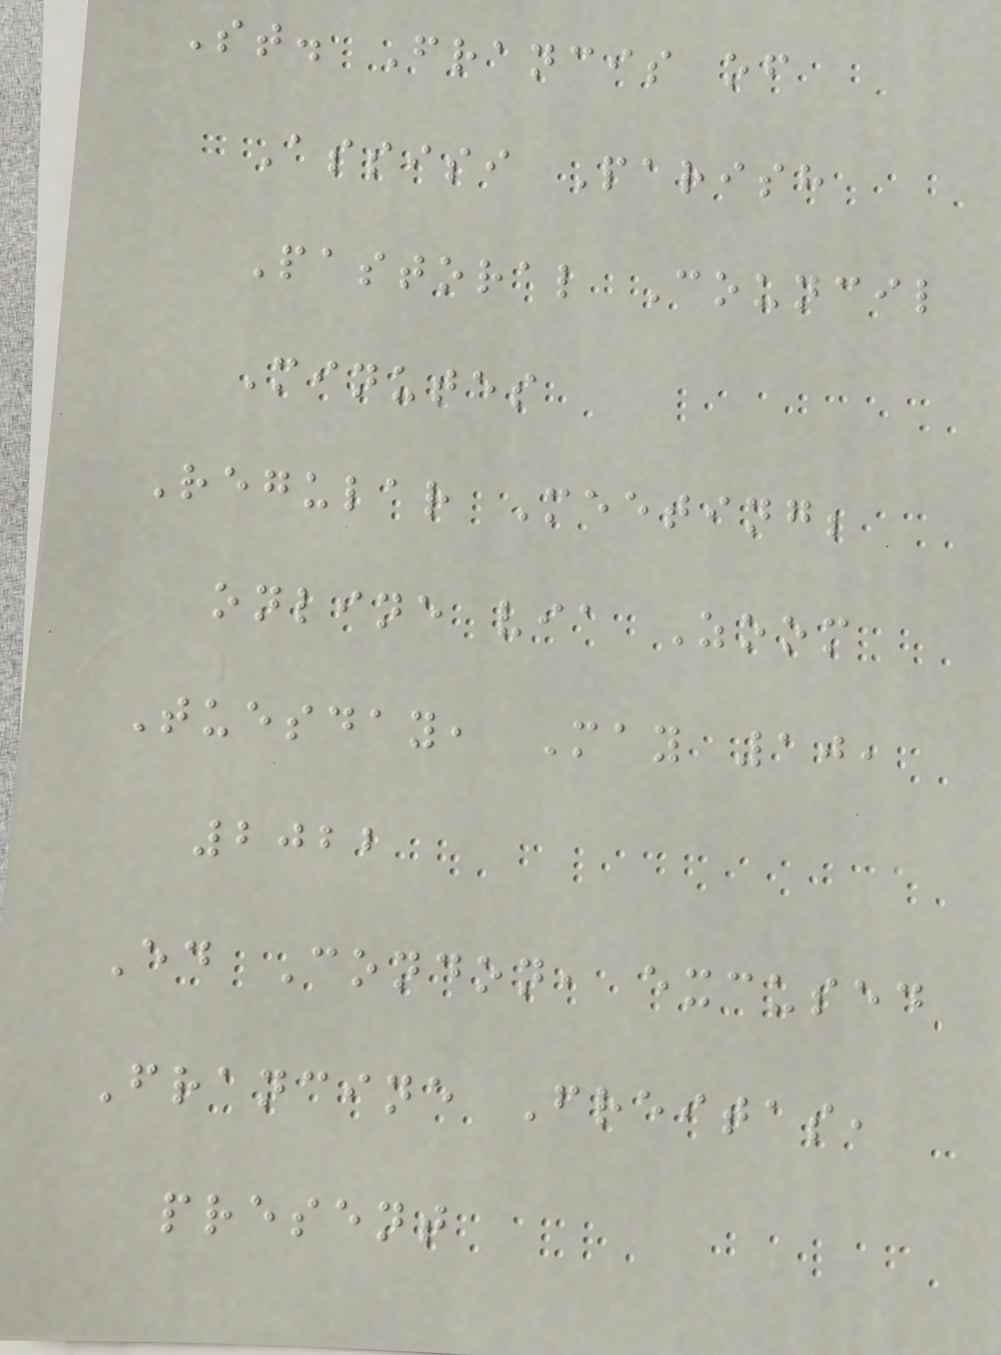St. Francis of
Assisi Parish
Pastoral Council
Minutes
Regular Meeting;
online via Zoom
Tuesday, May 10,
2022
Ed Condon, excused
Francine Freitas,
present
